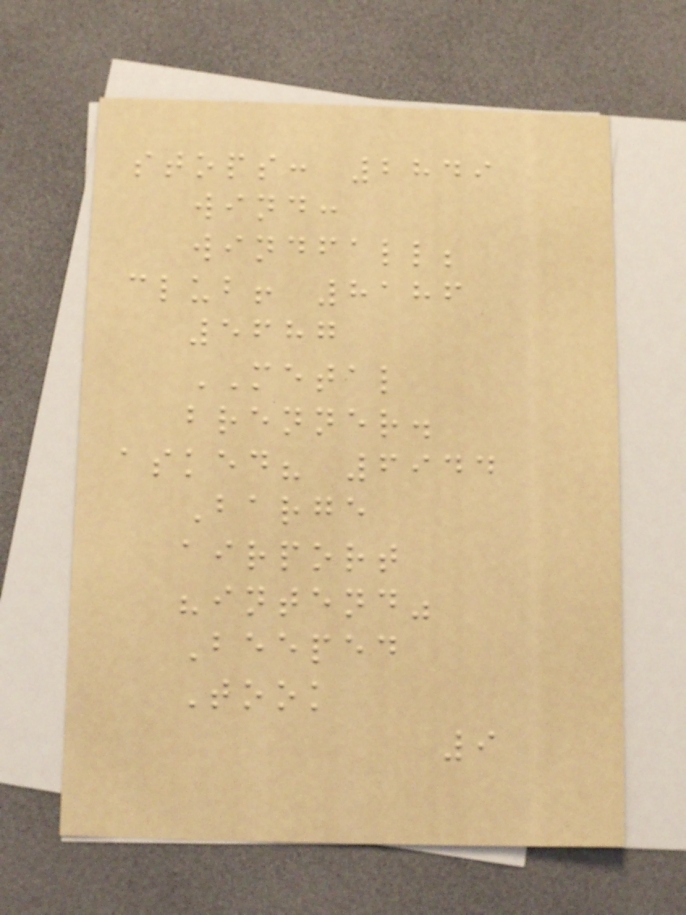stops: 2849
wind:
windfall;
club! 8186
5687
METAL
brenner.
asked? 6944
Barge
airport
"intend"
Beeped
Took
9
